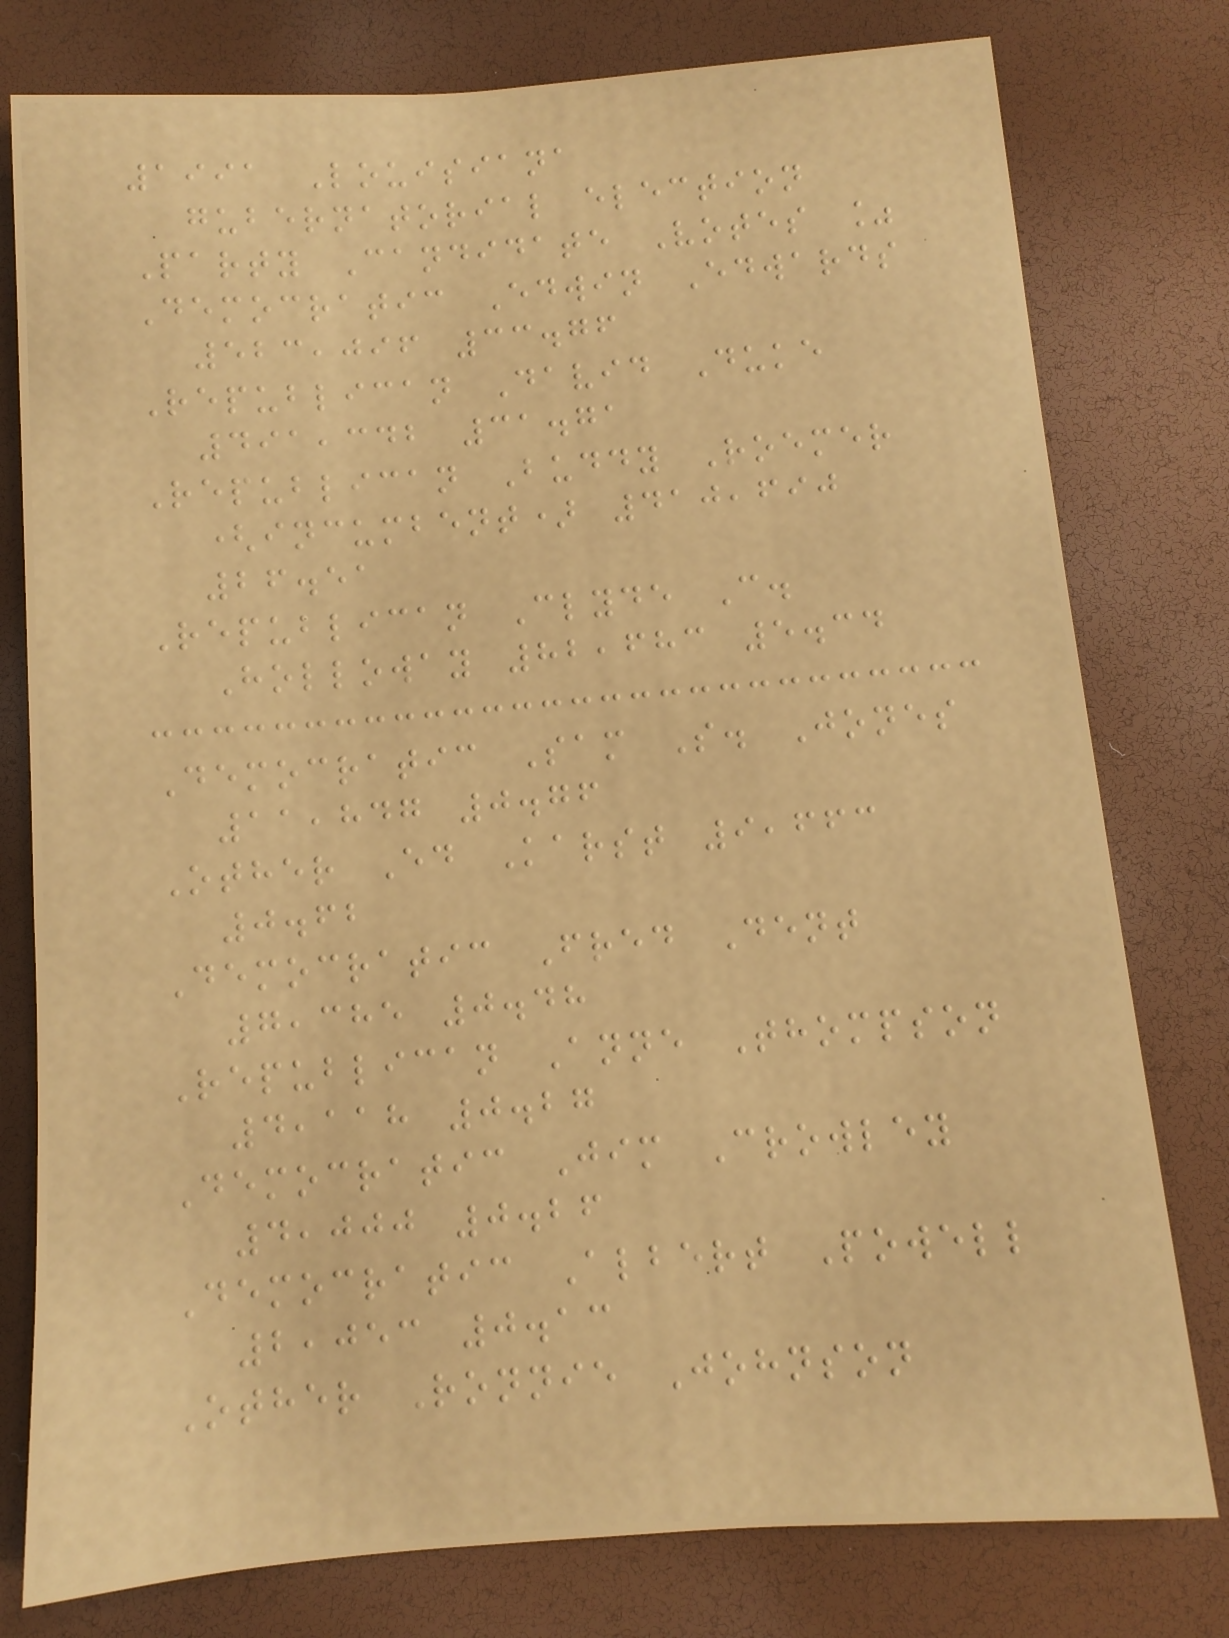1991 Louisiana
gubernatorial election
Party Candidate Votes %
Democratic Edwin Edwards
523,096 33.76
Republican David Duke
491,342 31.71
Republican Buddy Roemer
(incumbent) 410,690
26.51
Republican Clyde C.
Holloway 82,683 5.34
Democratic Sam S. Jones
11,847 0.76
Other Ed Karst 9,663
0.62
Democratic Fred Dent
7,385 0.48
Republican Anne Thompson
4,118 0.27
Democratic Jim Crowley
4,000 0.26
Democratic Albert Powell
2,053 0.13
Other Ronnie Johnson
